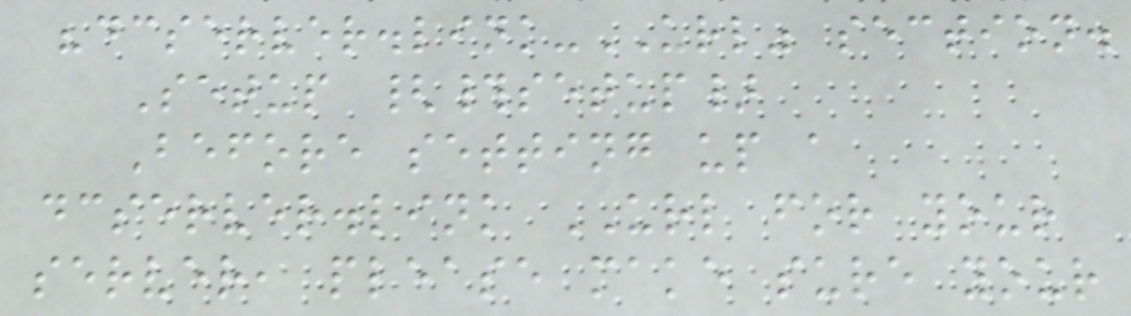"dcserver.link-URL" section.
Setup {#setup}
Before setting up a
dcserver.link URL for your
server, please make sure your
